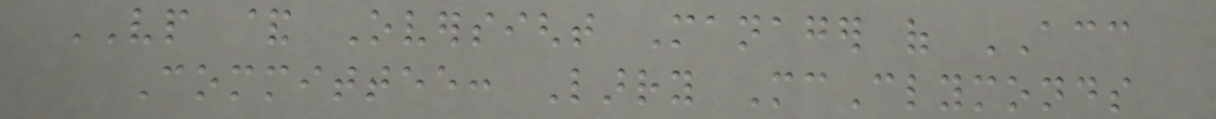VP & Oversight Manager of ACC
Committee: Larry McClymonds
